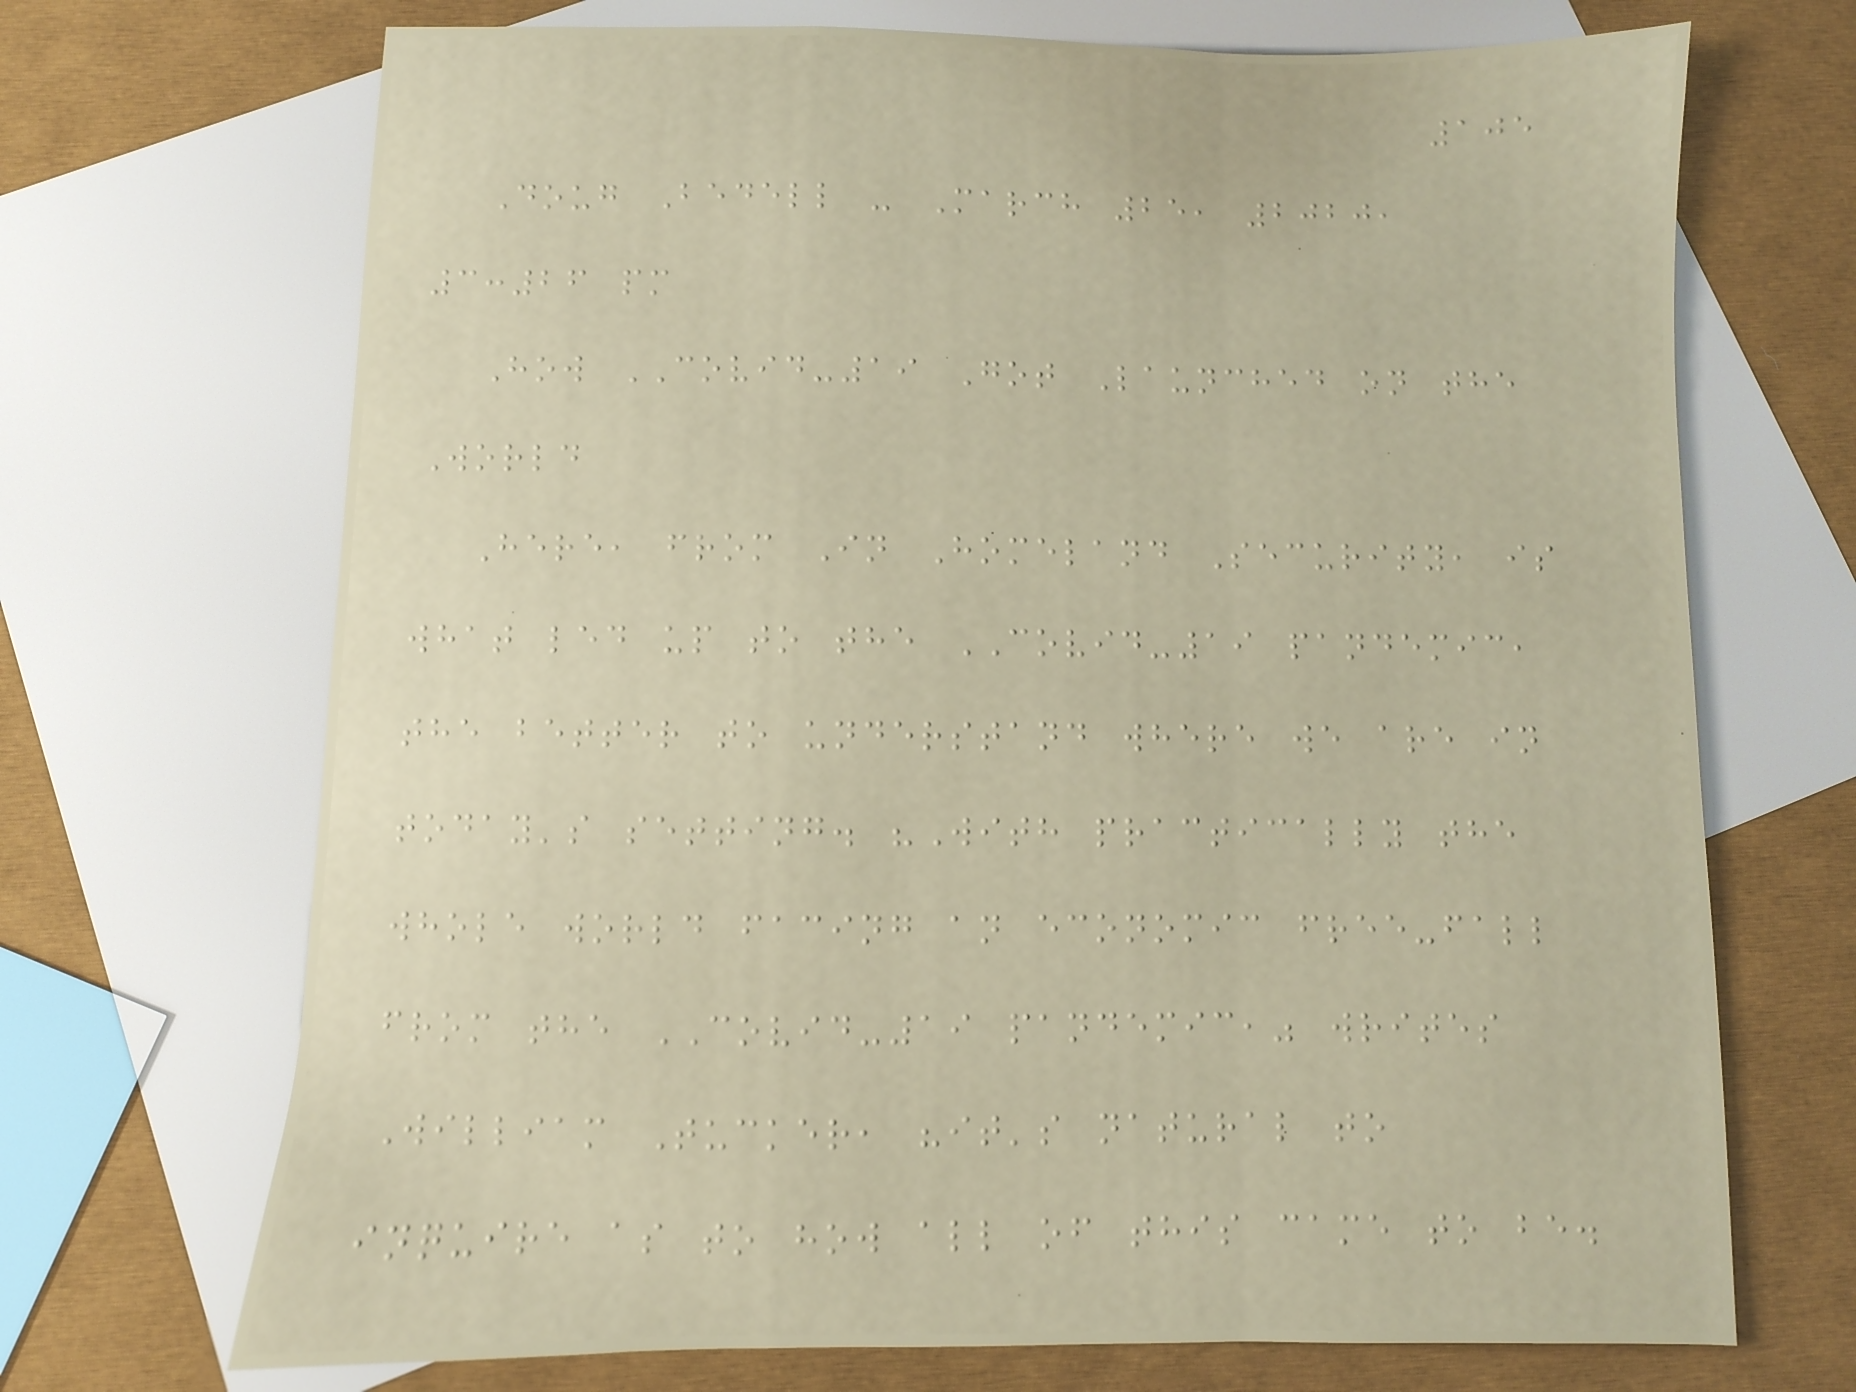105
Doug Bedell - March 25, 2020,
3:26 pm
How COVID-19 Got Launched on the
World
Here, from In Homeland Security, is
what led up to the COVID-19 pandemic,
the better to understand where we are in
today's setting. "With practically the
whole world facing an economic free-fall
from the COVID-19 pandemic," writes
William Tucker, "it's natural to
inquire as to how all of this came to be.
